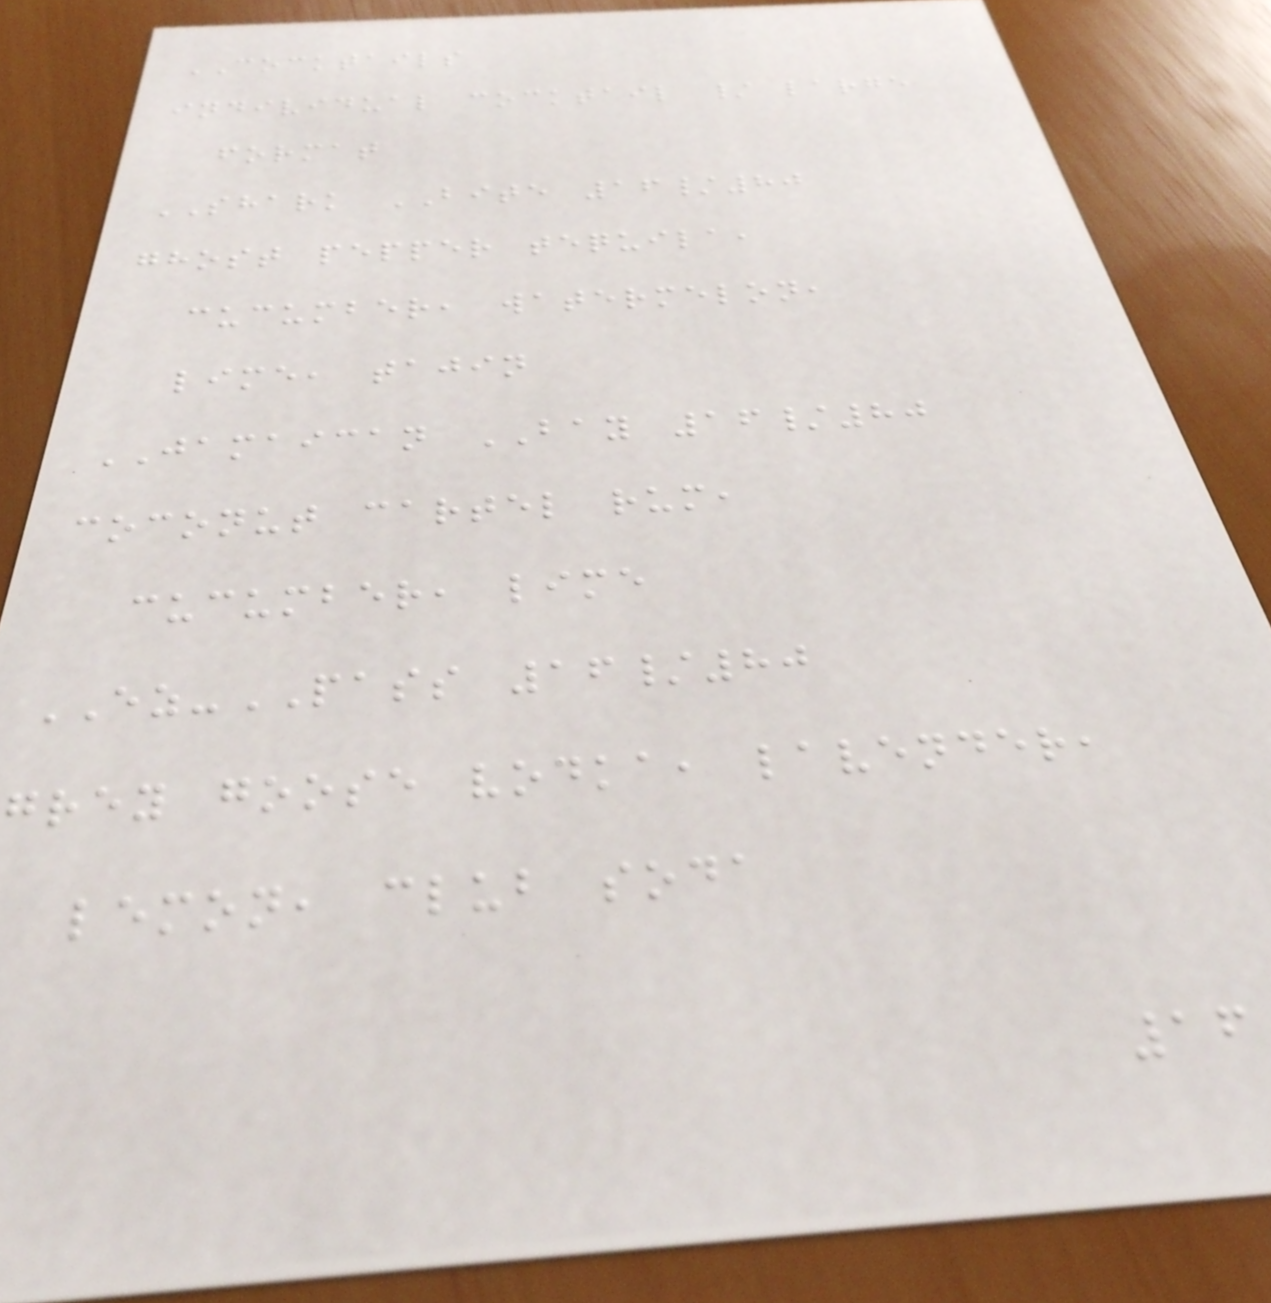COCKTAILS
individual cocktail / large
format
SHARK BITE 16/80
ghost pepper tequila,
cucumber, watermelon,
lime, tajin
JAMAICAN BAY 16/80
coconut cartel rum,
cucumber, lime
EZ-PASS 16/80
grey goose vodka, lavender,
lemon, club soda
16
